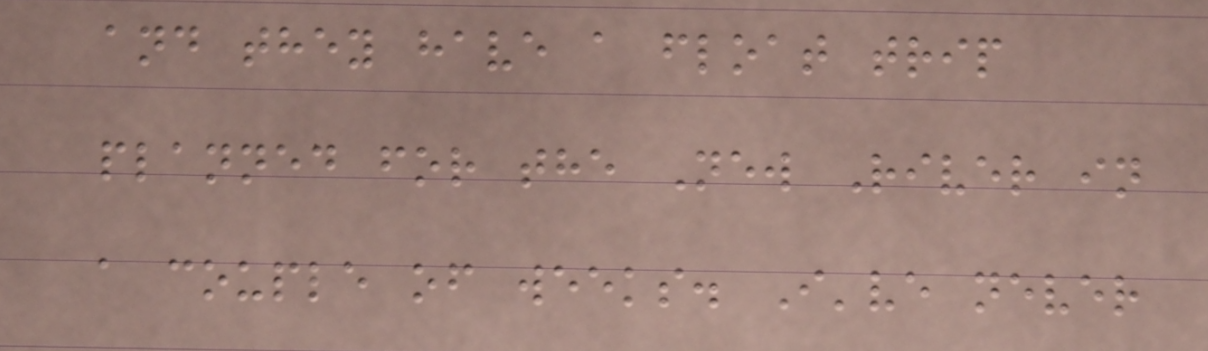and they have a float trip
planned for the New River in
a couple of weeks. I've never
